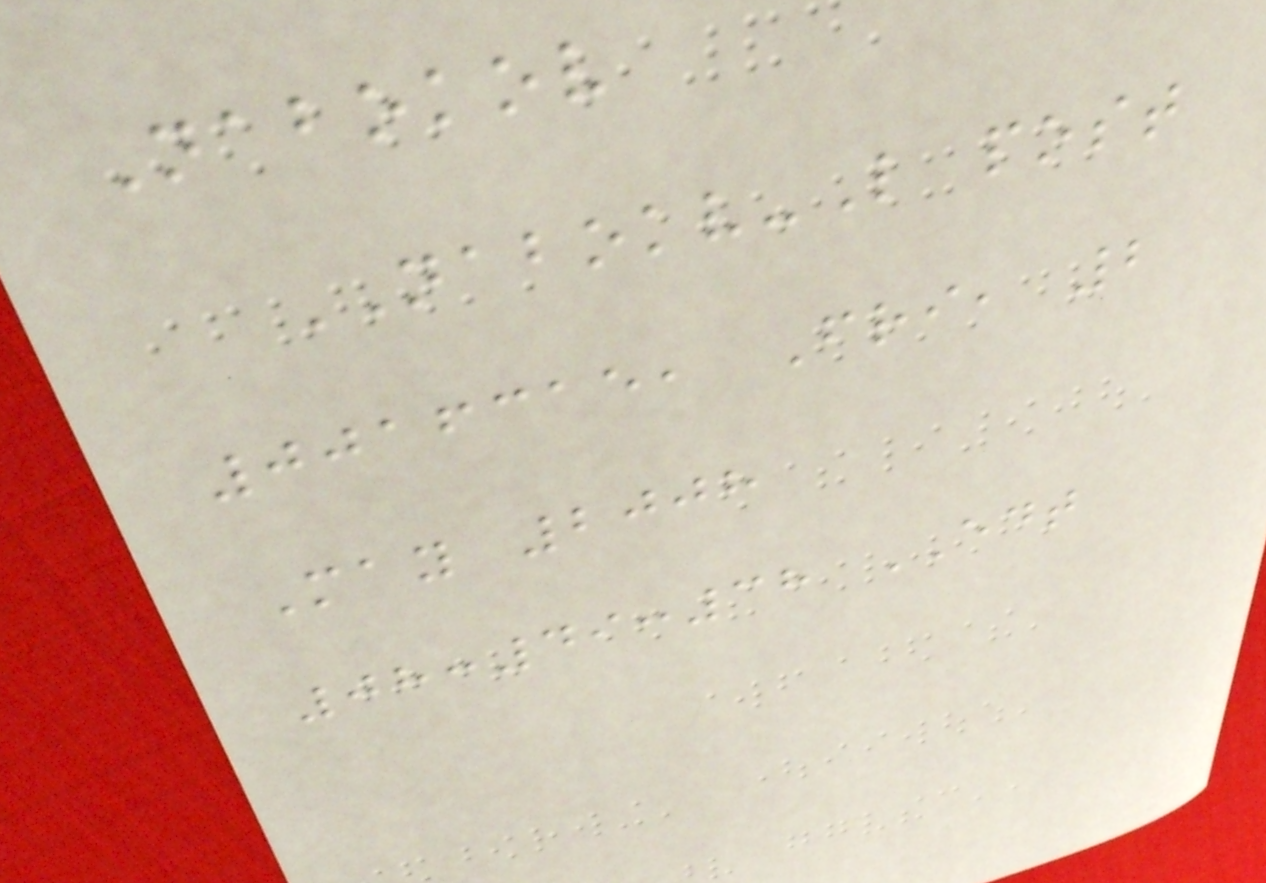Nabokov
NABOKV-L post
0016315, Fri, 2
May 2008
08:49:38 EDT
